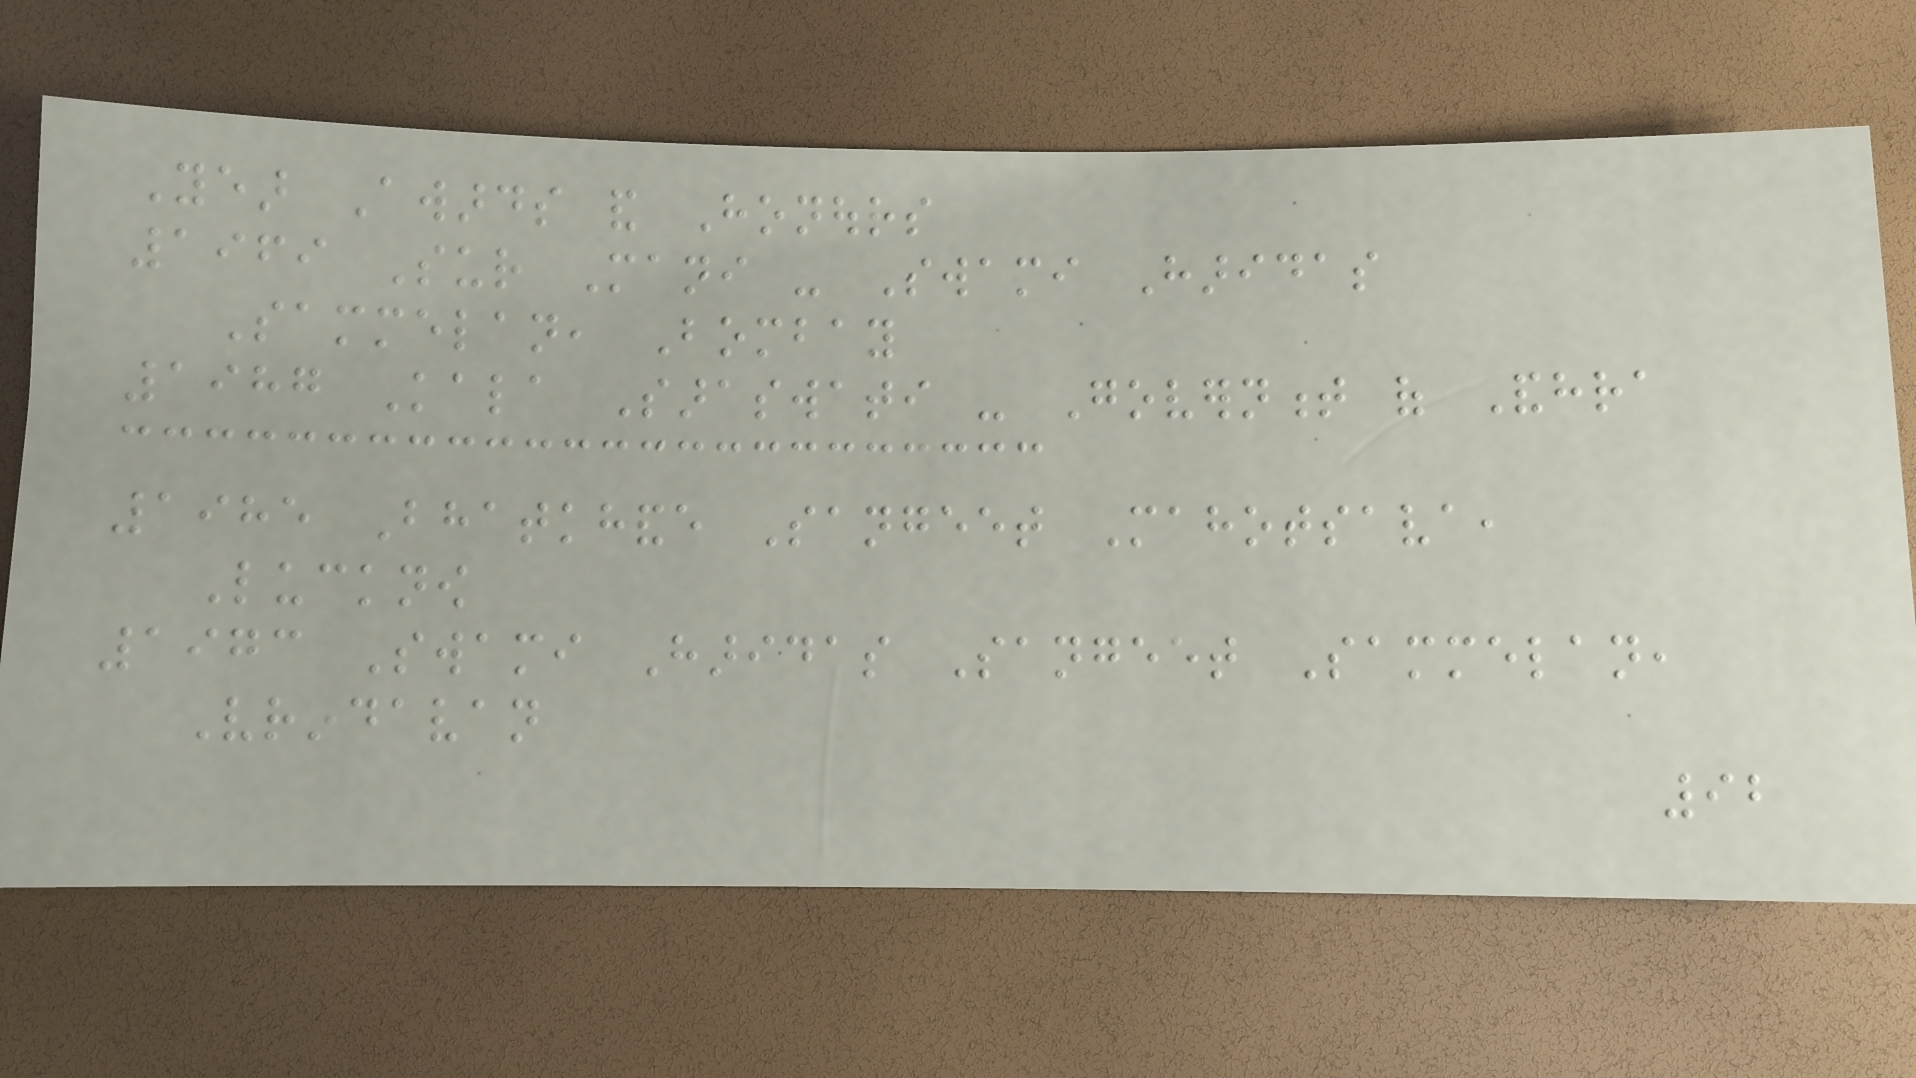Year Awards and Honours
1969 Sur Mani - Swami Haridas
Sammelan, Bombay
1987 Kala Saraswati - Government of Andhra
1985 Bhatkhande Sangeet Mahotsava,
Lucknow
1973 Swami Haridas Sangeet Sammelan,
Vrindavan
92
